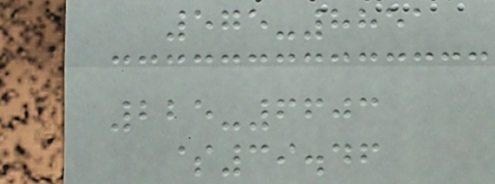575-8851
225-6603
$39.46
